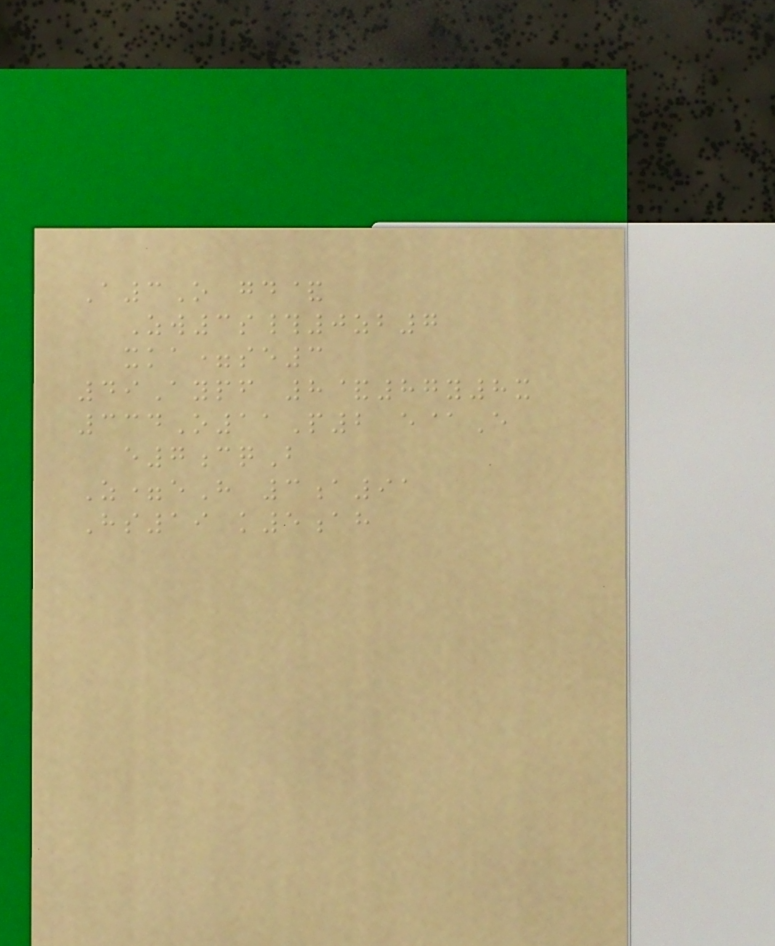A3O gd&
Zw3s#0zb7
xka=se3
49Aypf 8&87y8x
334O11P2 e@E
e7cqB
Z=eH 3a91
Hs19 k5ah
